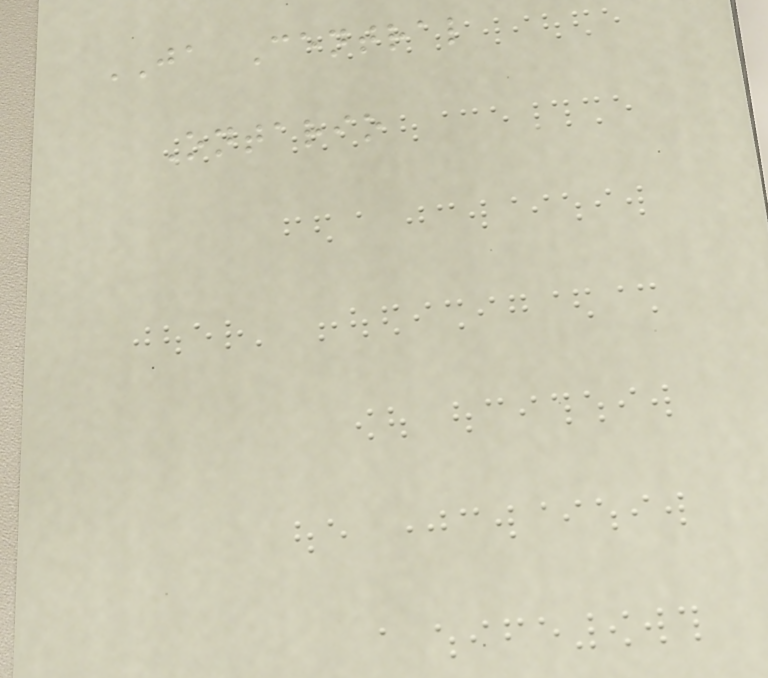JA Central
Ontario
